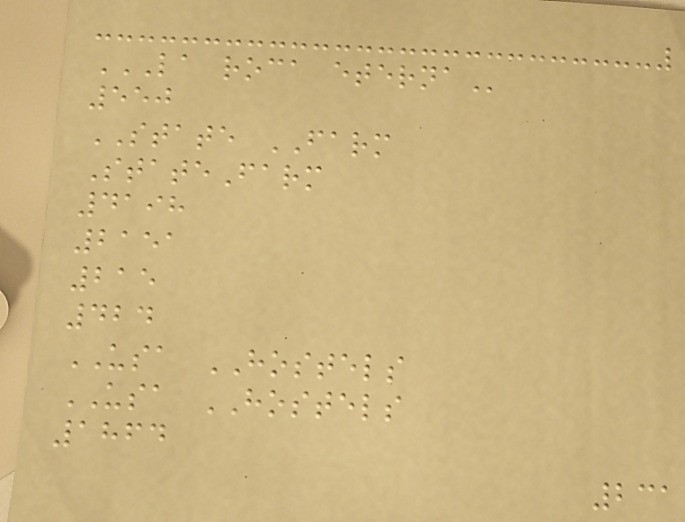LA ROCA ETERNA
550
STATE FARM
StateFarm
4198
2151
215
424
USA HOSTELS
USA HOSTELS
1864
231
